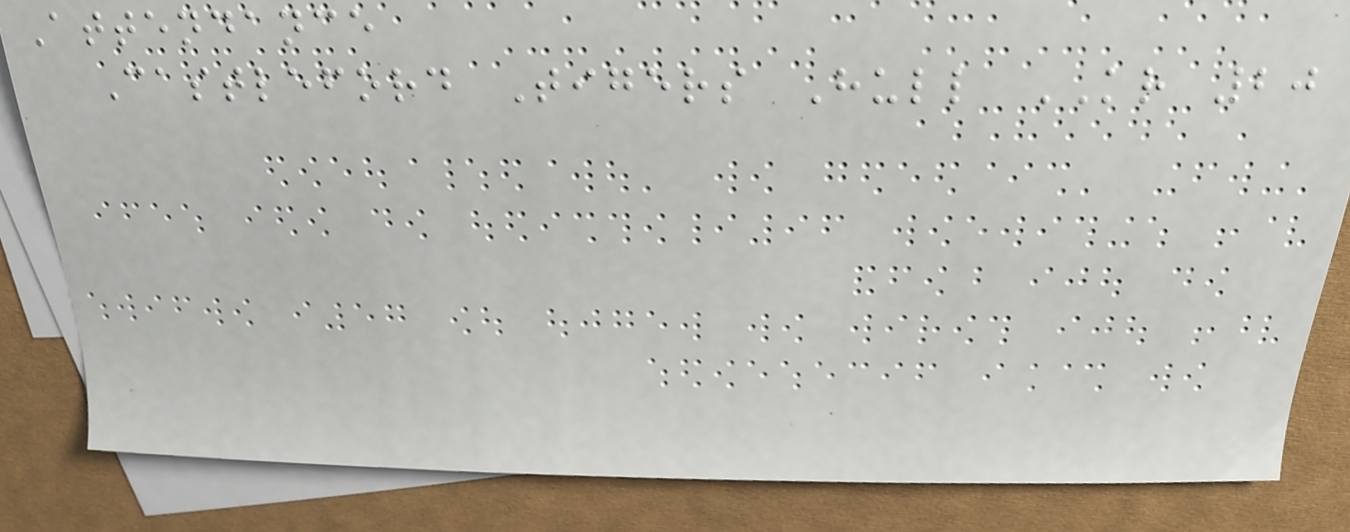Attendance
Castleford Tigers Hull KR 20
